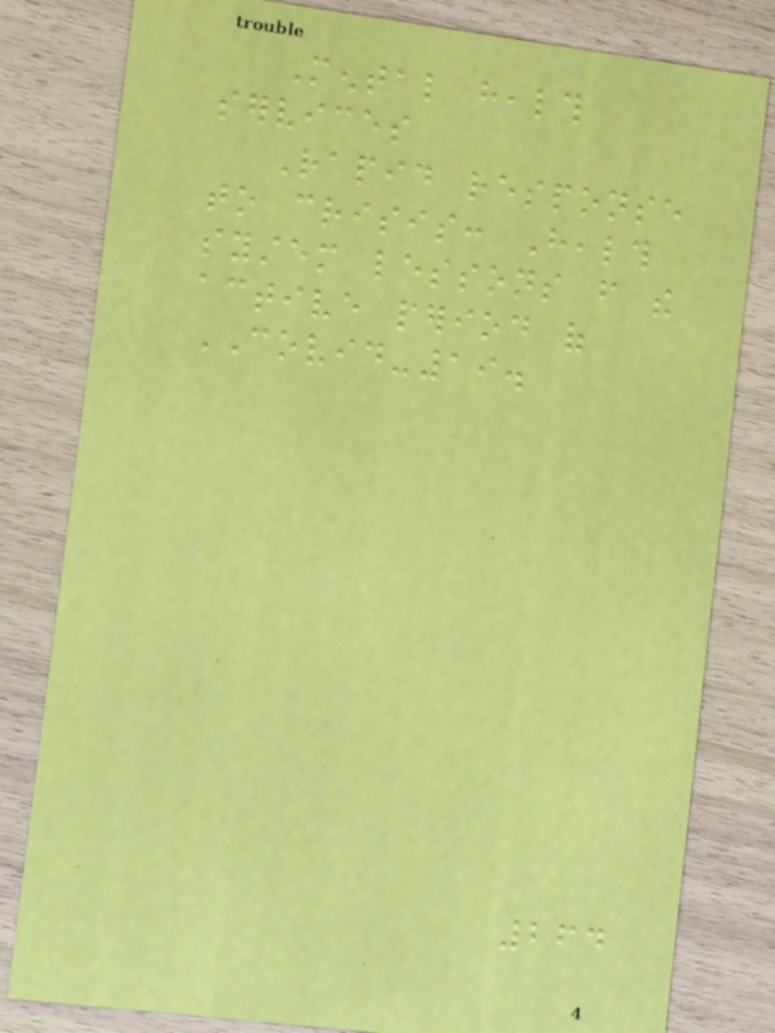Mental health
services
Rapid response
to crisis: Health
system lessons from the
active period of
COVID-19.
264
